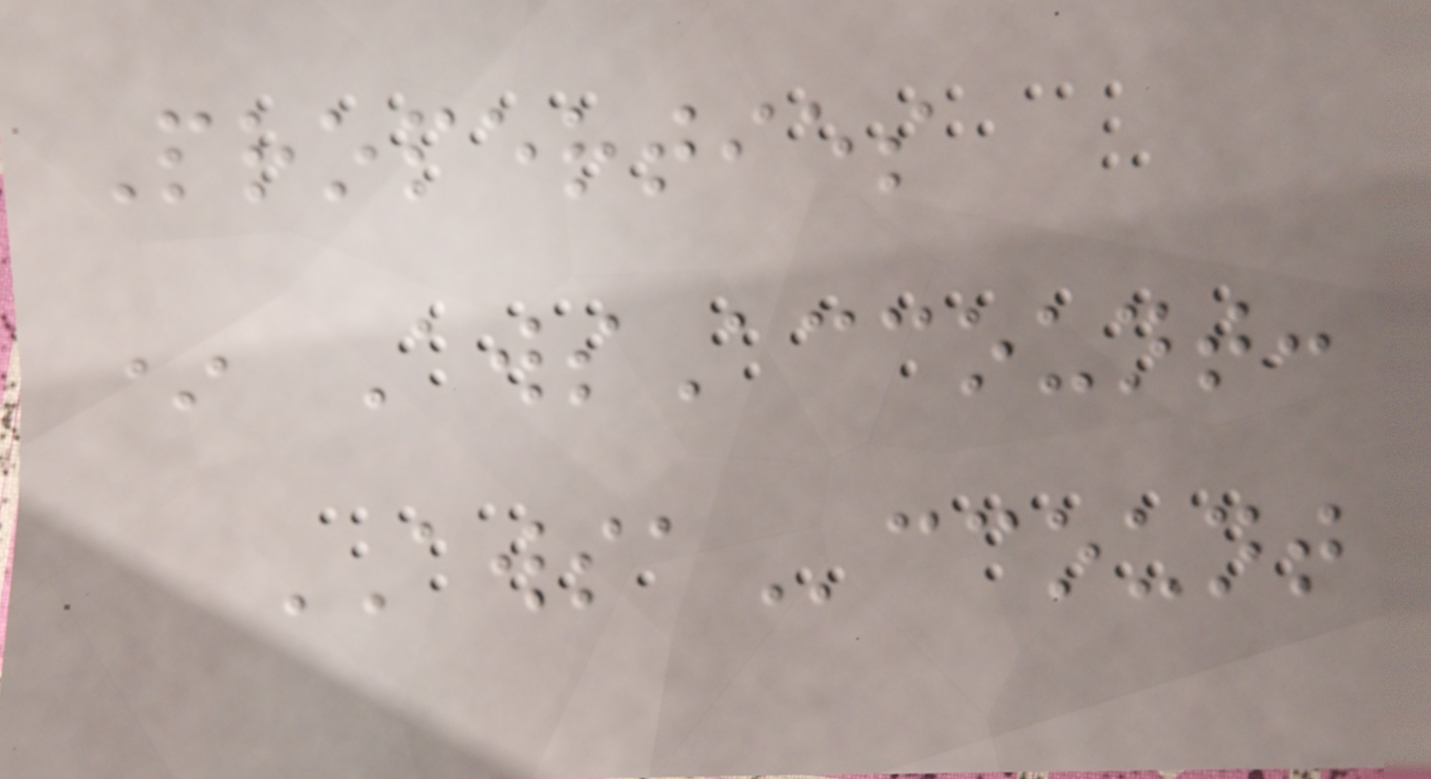Properties
* AwsAccount:
AWSAccount
